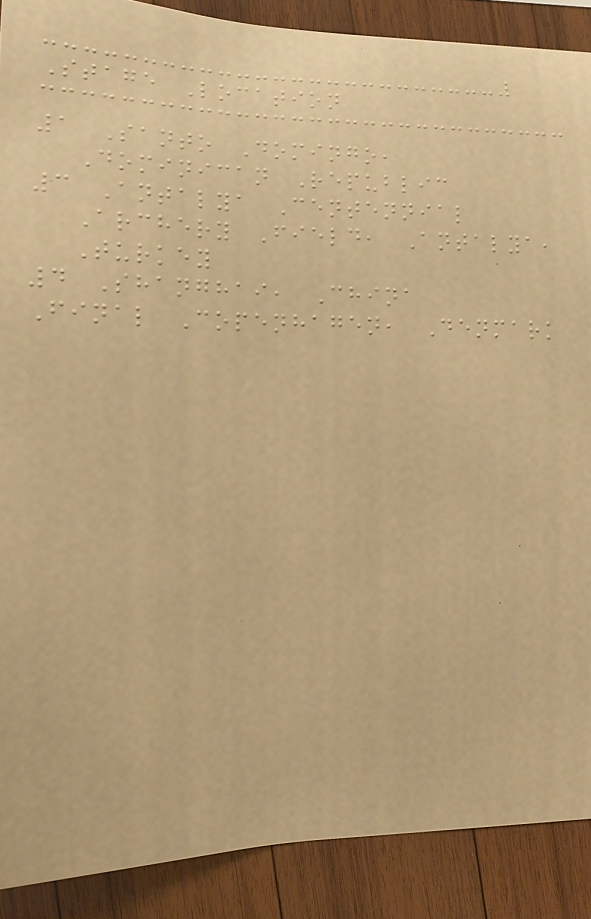Stage Location
1 Santo Domingo,
Dominican Republic
3 Antalya Centennial
Archery Field, Antalya,
Turkey
4 Shanghai, China
Final Copenhagen, Denmark
